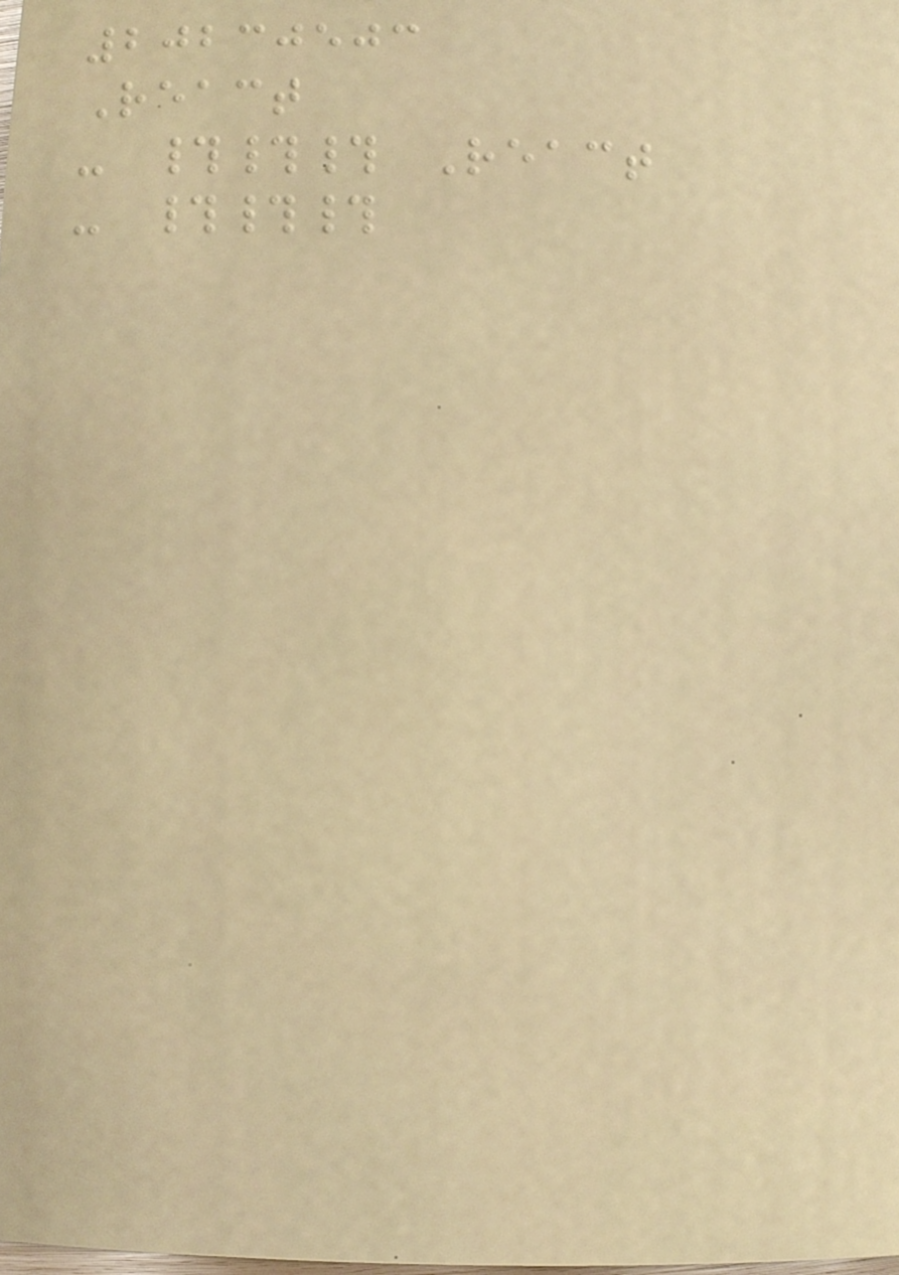20230503
React
- ### React
- ###
